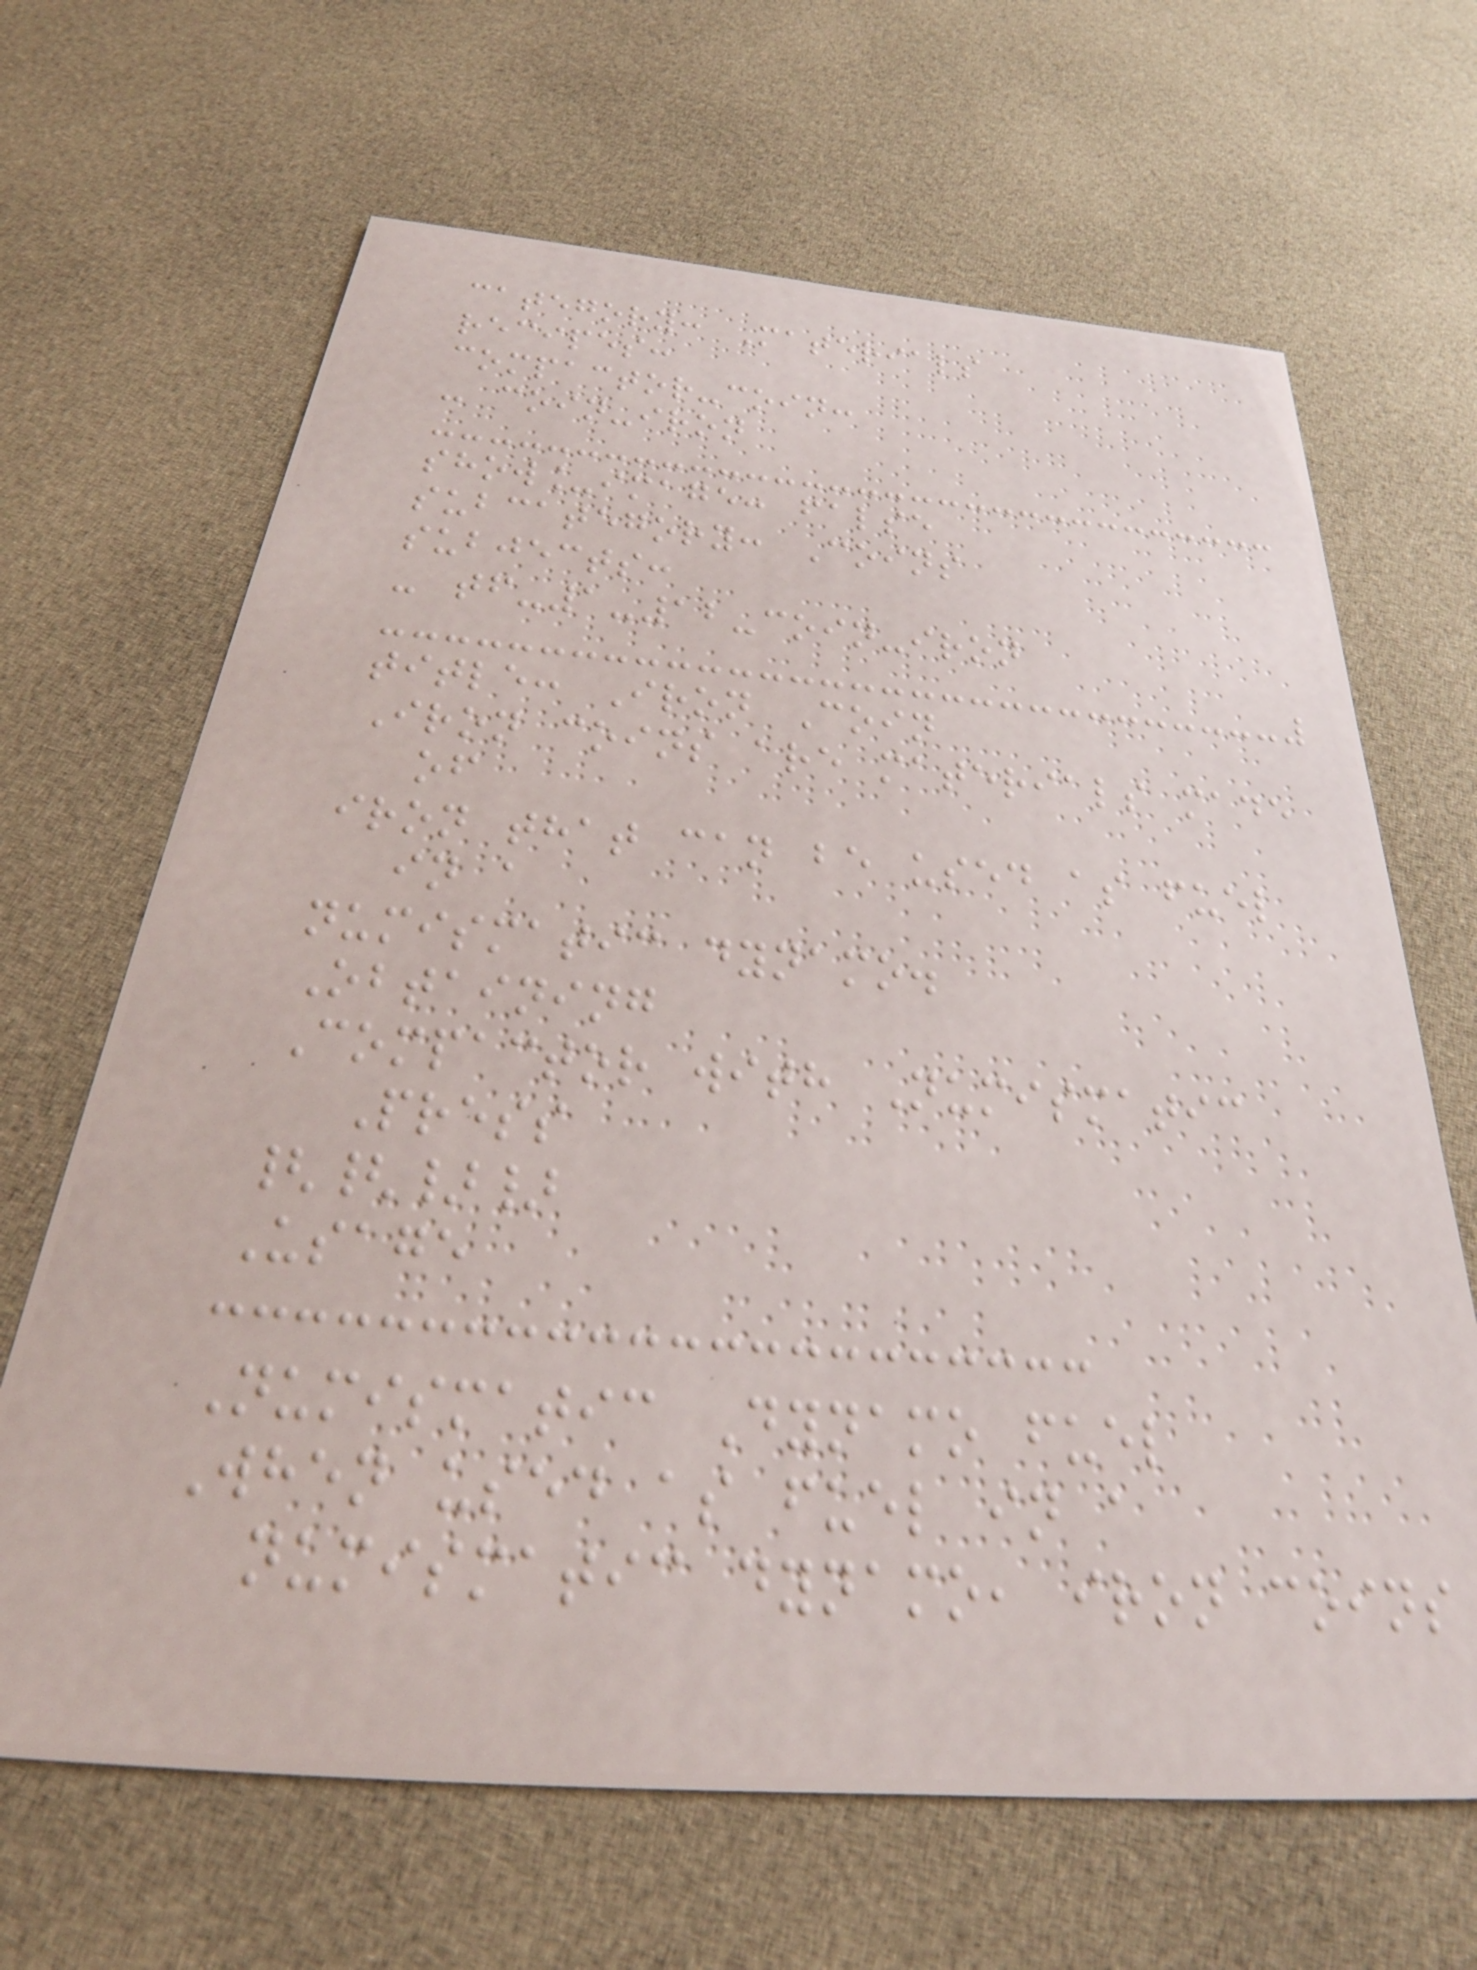category: Materials
recipes:
compactor-coin:
- coin-iron
show_image: false
subcategory: Coins
subjects:
- tf-1-12-coin-iron
title: Iron Coin
Iron coins are materials made
of
iron that can be used as fuel
in a
numismatic dynamo.
Obtaining
Compactor with Numismatic
Press
{{}}
Usage
Numismatic Dynamo fuel
When used as fuel in a
numismatic dynamo, iron coins
